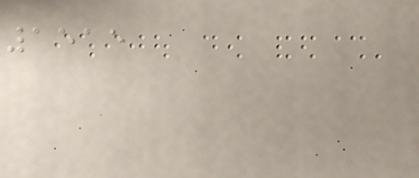1515
